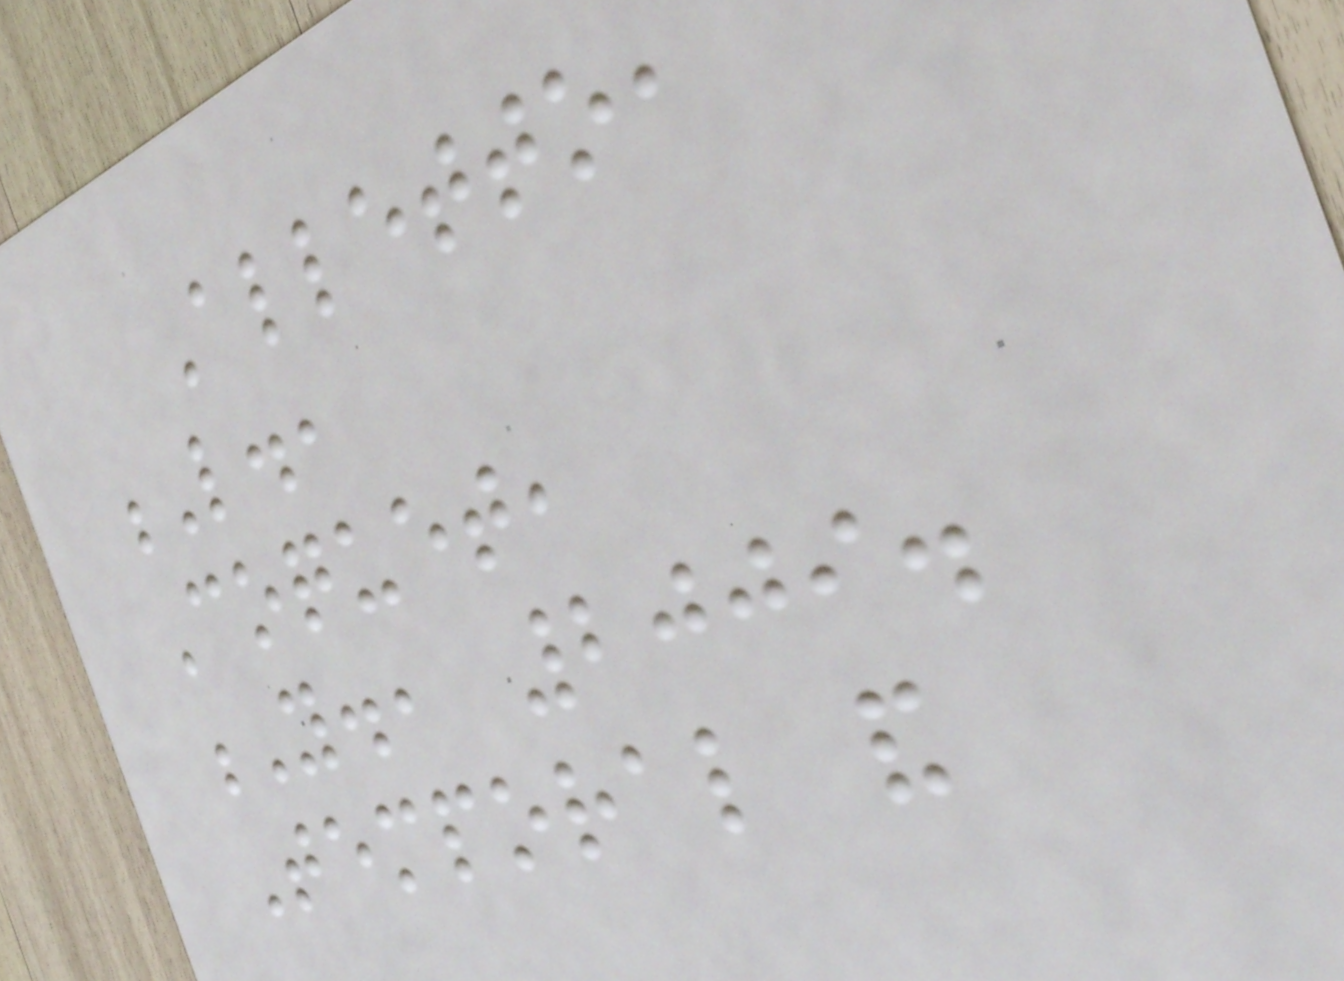Alletto,
L.,
Coquet,
Y., 2009.
Temporal and
